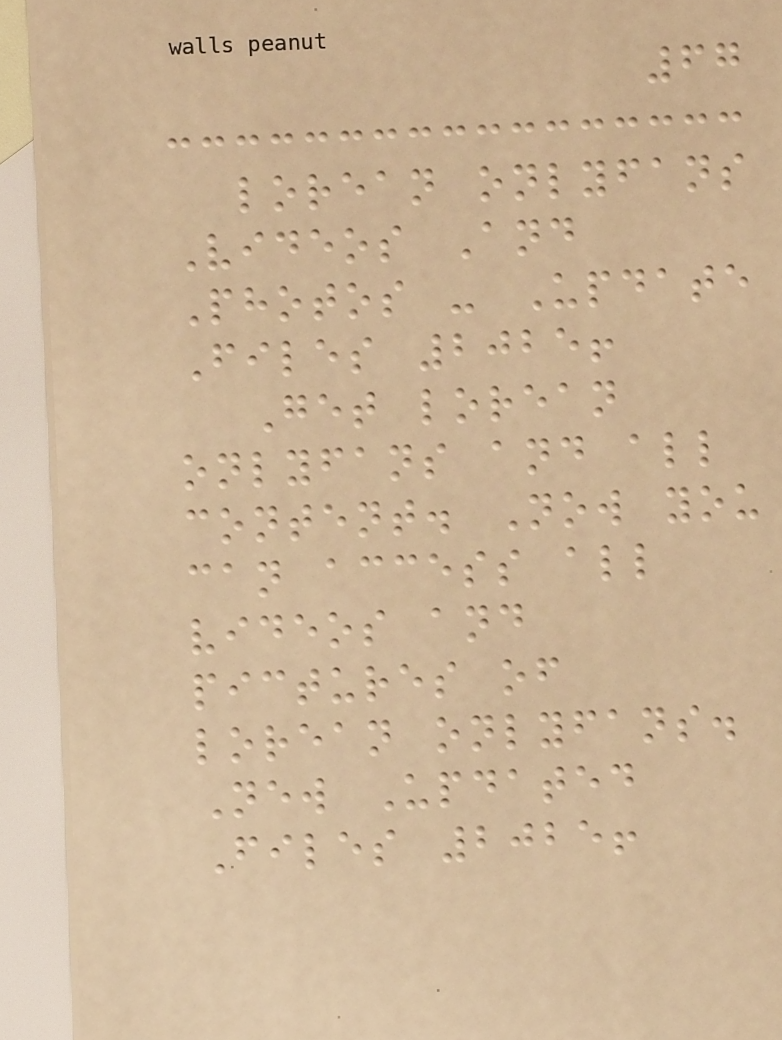67
lorean onlyfans
Videos And
Photos - Update
Files 2025!
Get lorean
onlyfans and all
content. Now you
can access all
videos and
pictures of
lorean onlyfans.
New Updated
Files 2025!
